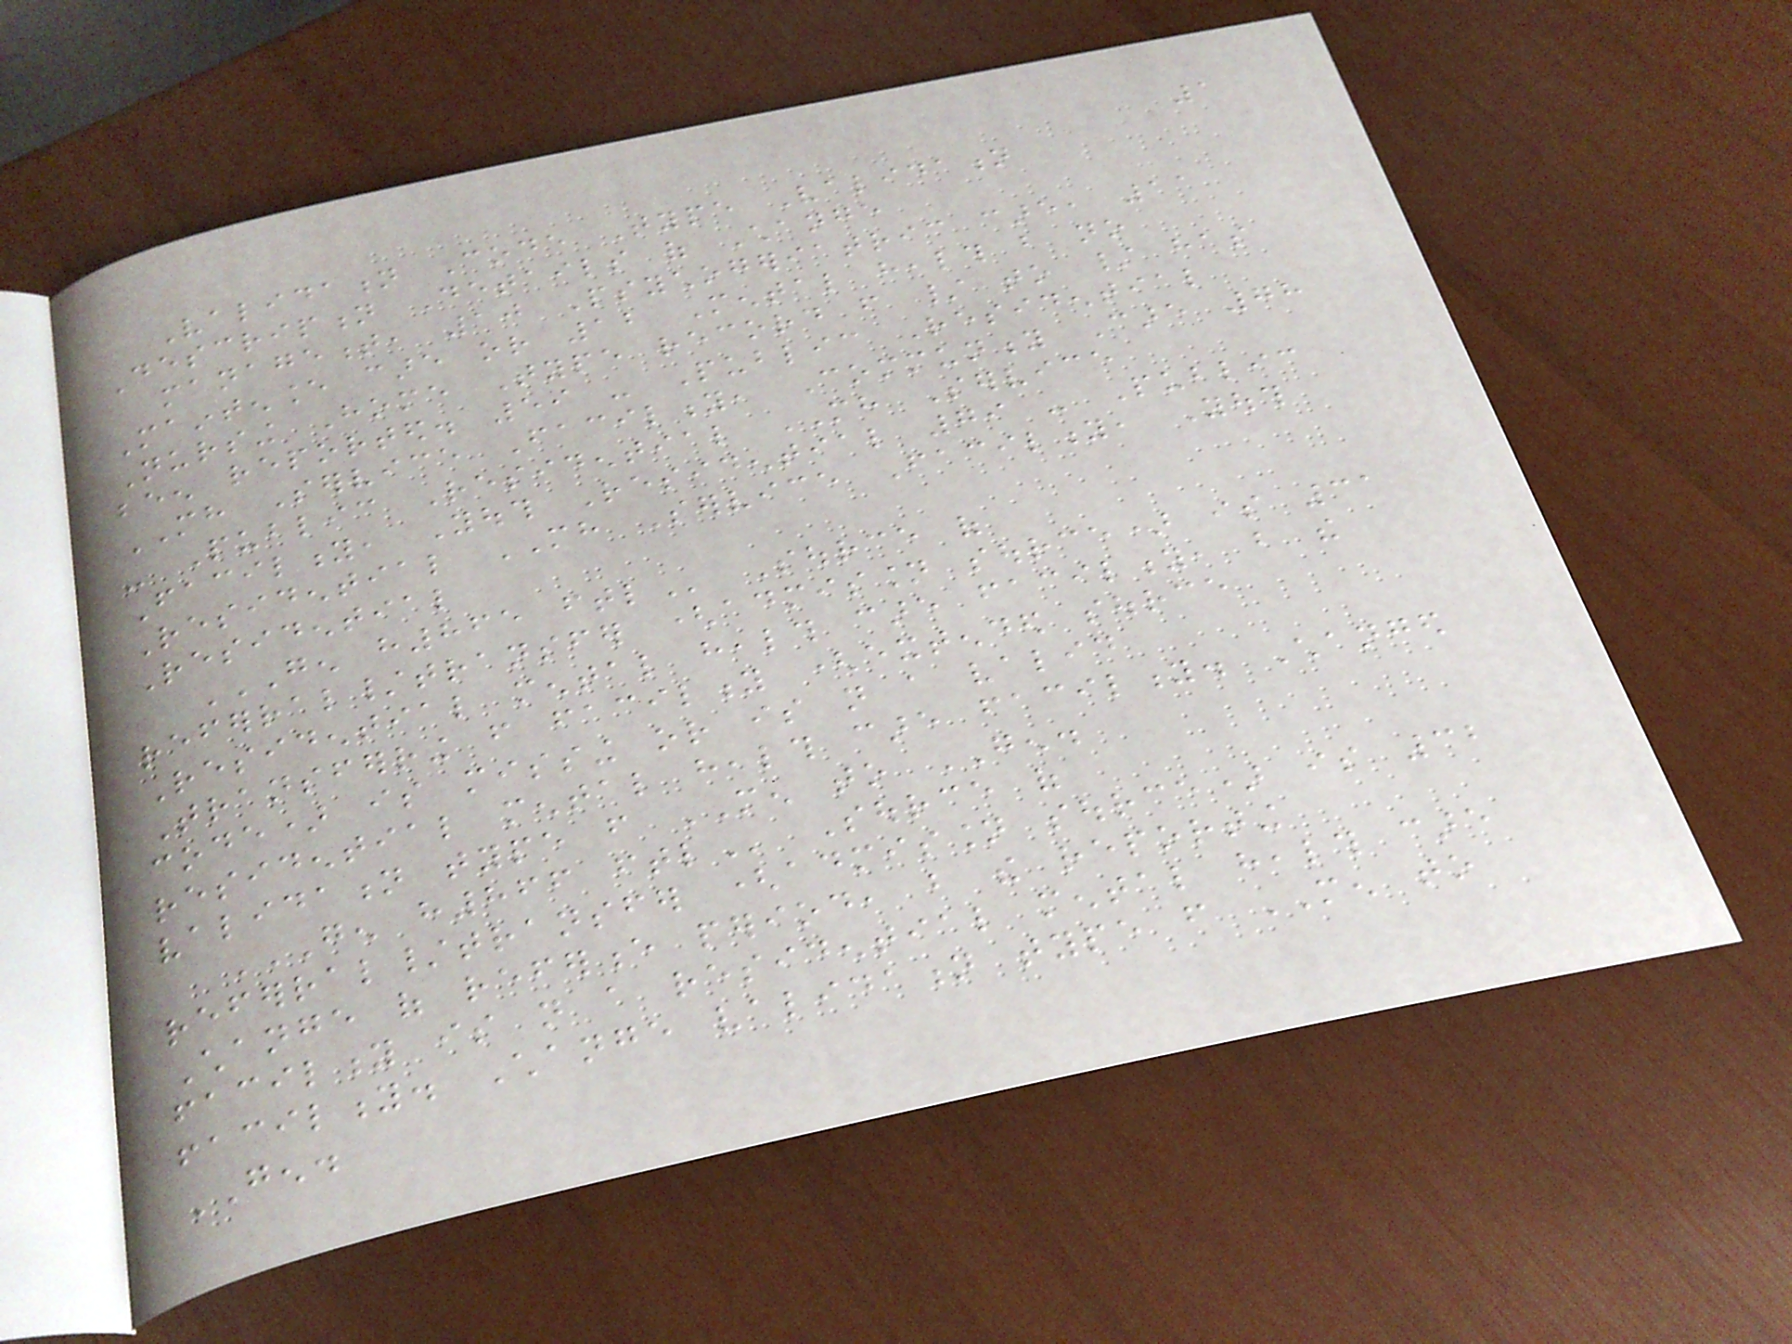1
Validation Code Type Validation
Description Details of Change
management, 10 Psychogeriatric care, 11
Maintenance care or 12 Mental health but no
Nursing Home Type record from / to / has
been reported. 59 - Public Residential
MH Service Facility, Community Care 78
- Public Residential MH Service
Facility, Youth Residential 79 - Public
Residential MH Service Facility, Youth
Residential
GEN H865 FTL Source of
referral/transfer (admission source) is 31
Residential mental health care facility, but the
Transferring from facility (extended source
code) is missing or is not a valid
residential mental health care facility. Changed
validation type from MEN to GEN.
GEN H866 FTL Source of
referral/transfer (admission source) is 32
Change of reference period, but the reporting
facility is not a residential mental health care
facility. Change validation type from MEN to
GEN.
